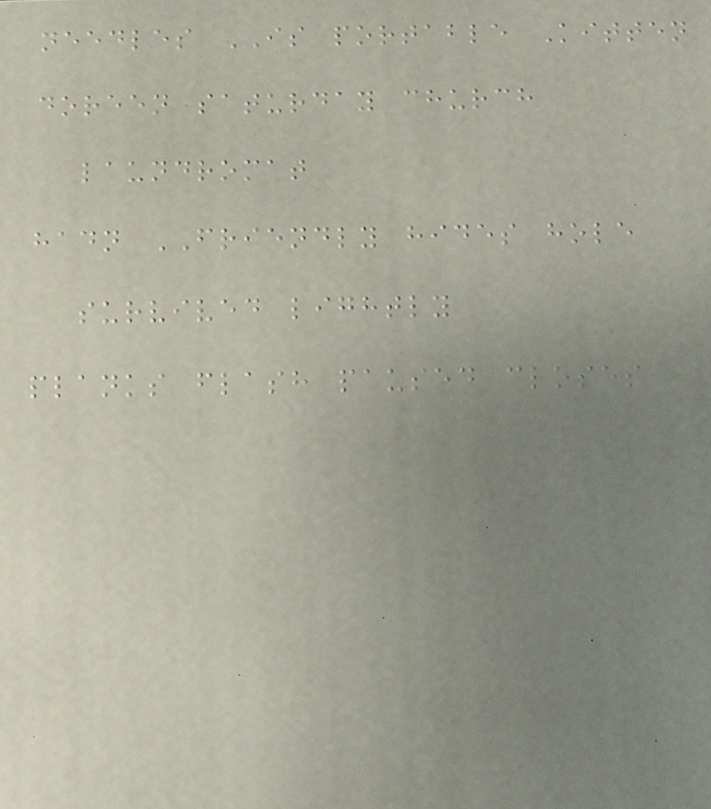needles IS portable Kitten
doreen saturday church
laundromat
hadn FRIENDLY hides hole
survived lightly
planks flash paused closes
